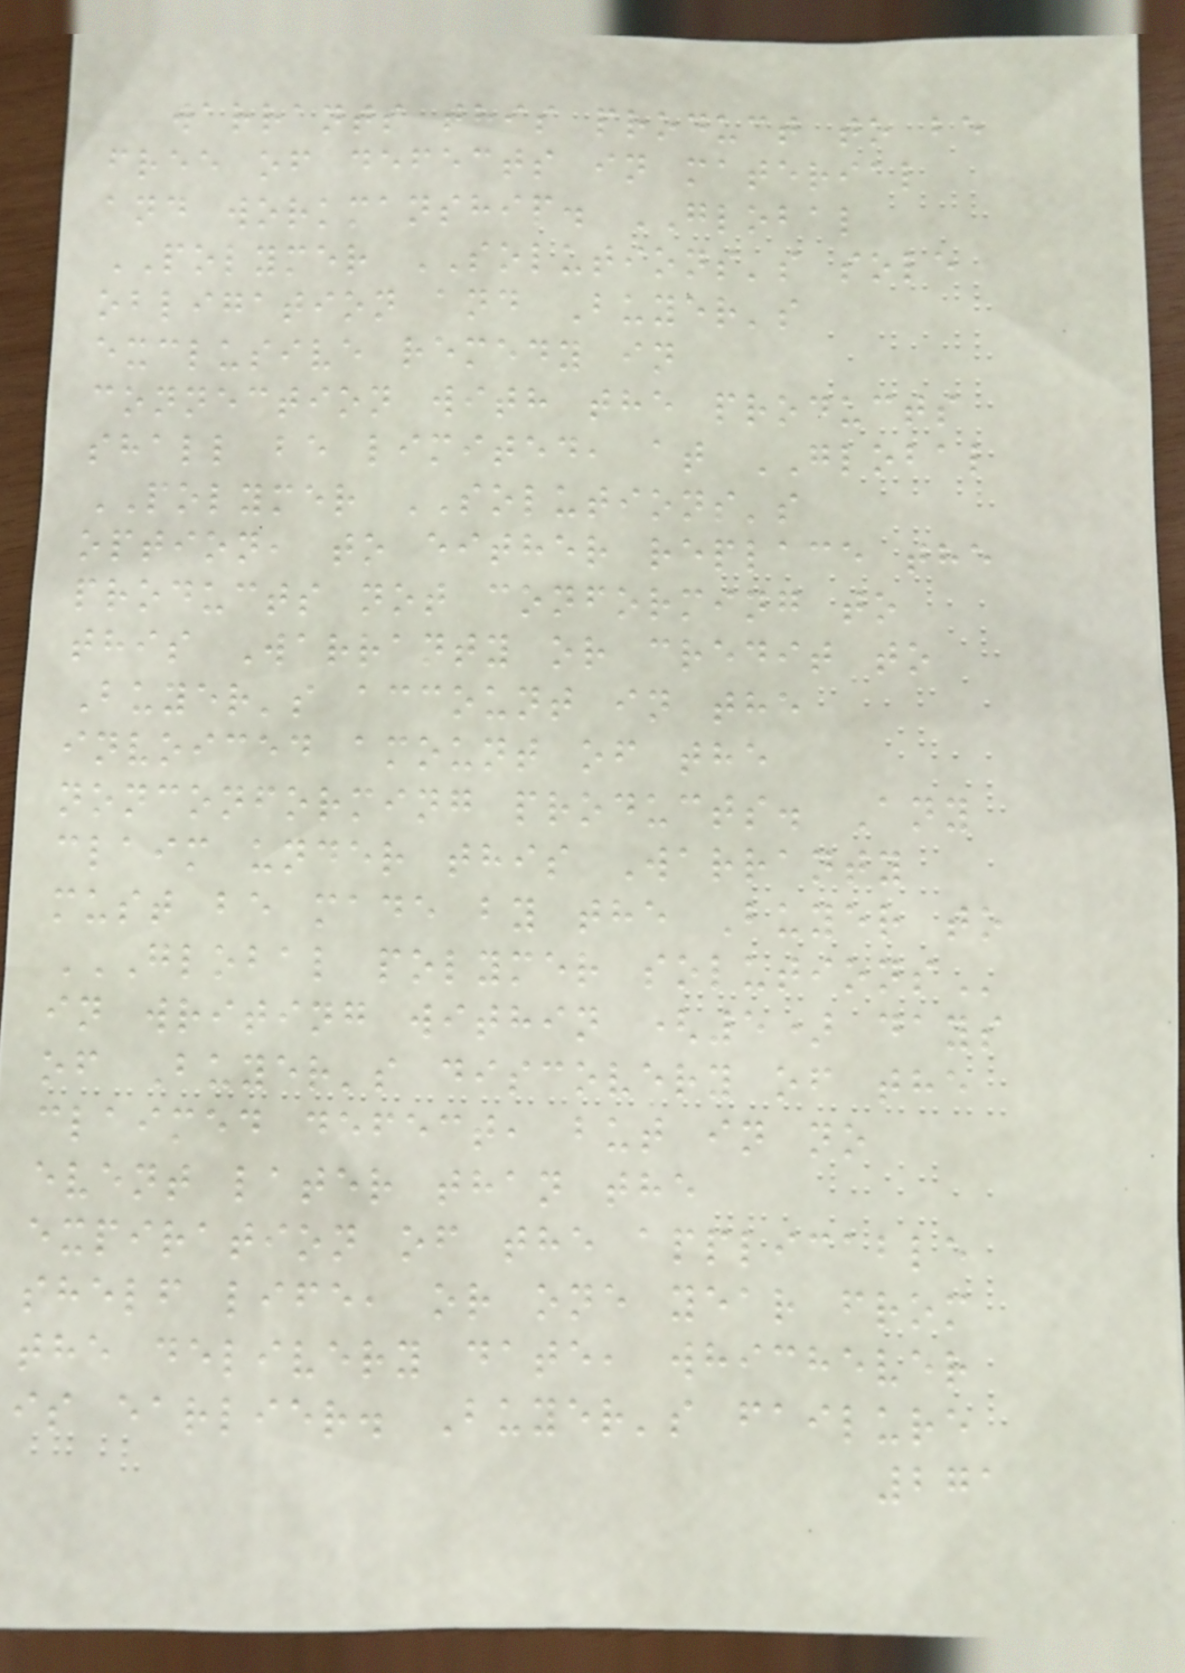warrants this product to be
free of defects in material
and workmanship. GLOBAL
POLYMER SOLUTIONS's sole
obligation and Buyer's
exclusive remedy in
connection with the products
shall be limited, at GLOBAL
POLYMER SOLUTIONS's
option, to either replace the
products not conforming to
this Warranty or credit to
Buyer's account in the
invoiced amount of the
nonconforming products. Any
claim under this Warranty
must be made by the Buyer to
GLOBAL POLYMER SOLUTIONS
in writing within (5) days
of Buyer's discovery of the
claimed defect, but in no
event later than the
expiration of the applicable
shelf life, or one year from
the delivery date, whichever
is earlier. Buyer's failure
271
